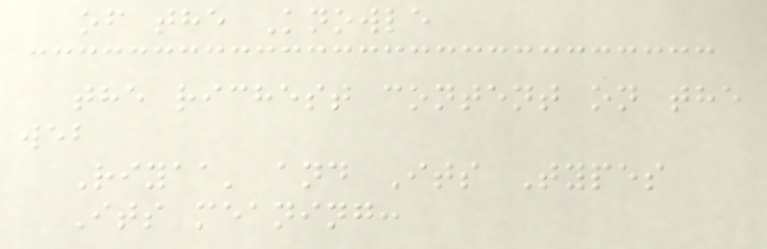of the Knowle
the richest content on the
web
Riyaa' and Its Types
Its meaning:
